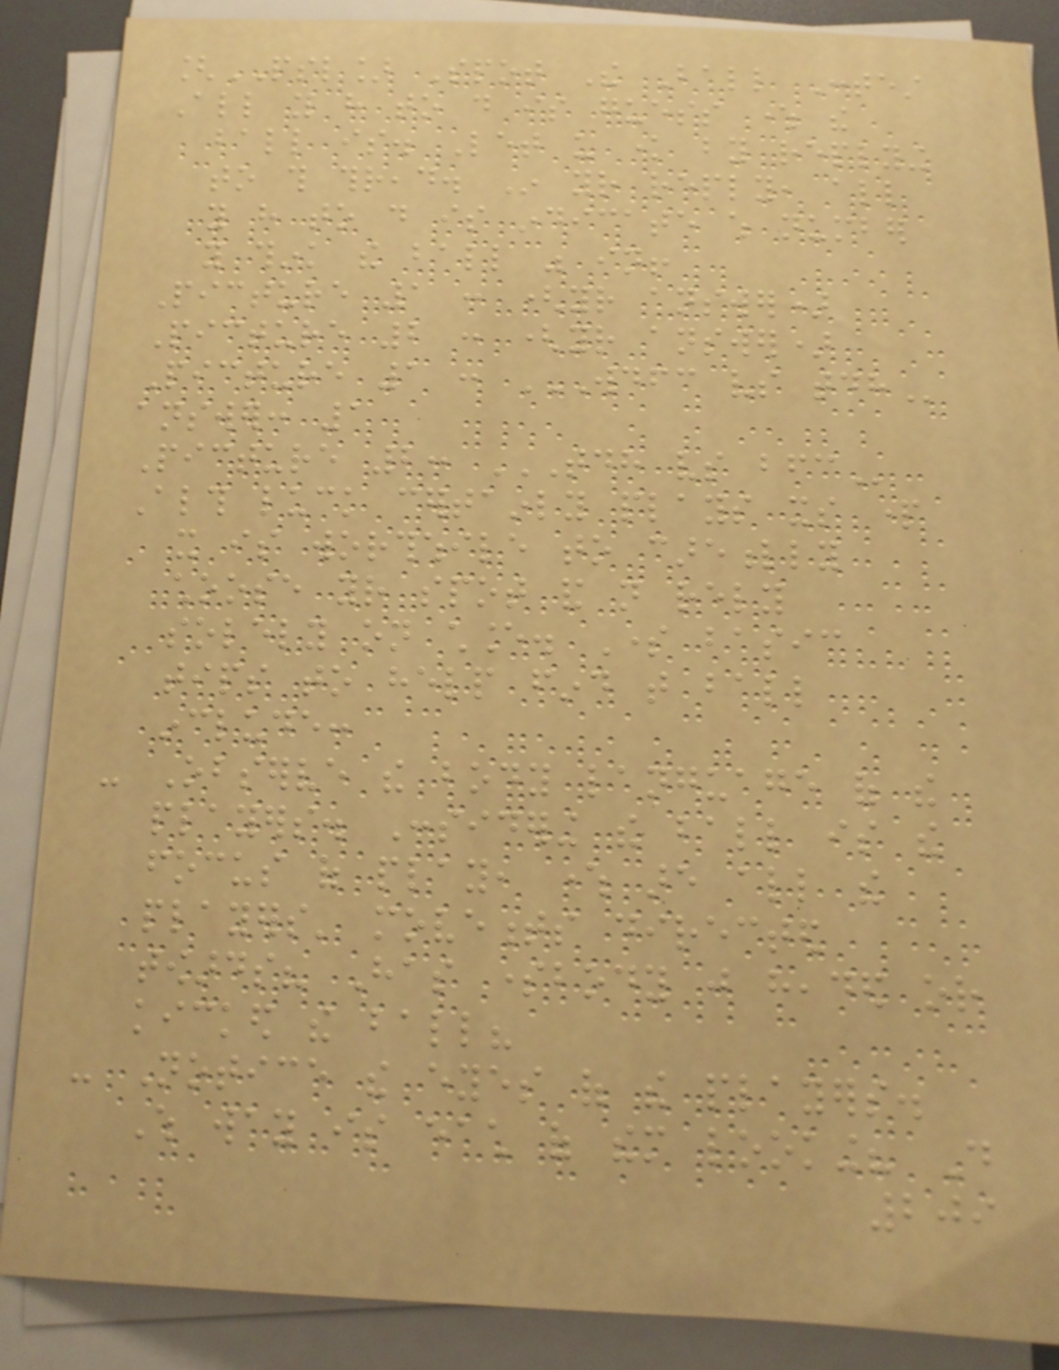[PSL] Spot The Ball Contest
All you have to do is guess where the
ball is. Let us know by replying
to this thread. In your reply, all
you have to do is indicate which number
you think the ball was in!
Picture 1 : (your answer)
Picture 2 : (your answer)
Picture 1 : WDFC VS TDH
answer: 1
Picture 2: TDH VS BFC
Although luck certainly plays its part
it is worthwhile to carefully
choose your spot and not rely
solely on chance. Some basic
tips to help find that ball
include:
- Observe the body language of the
players. Considering the ball is the
focus of play, where are all the
players' movements directed
towards? Has somebody just headed or
kicked the ball?
- Notice the eyes of the players.
Which way is each of them looking? Do
209
